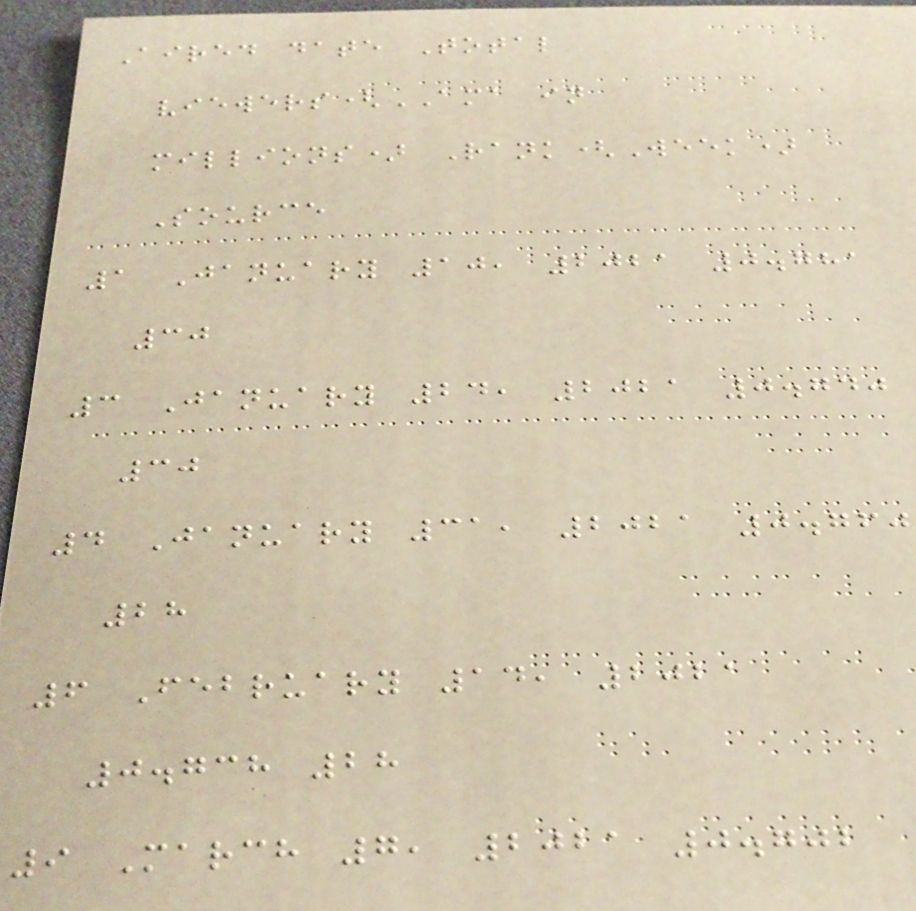Aired date Total
viewers(AMA in
millions) Rank(Week)
Source
1 January 10, 2021 0.781
30
3 January 24, 2021 0.740
30
4 January 31, 2021 0.760
28
6 February 14, 2021
0.738 28
9 March 7, 2021 0.702
